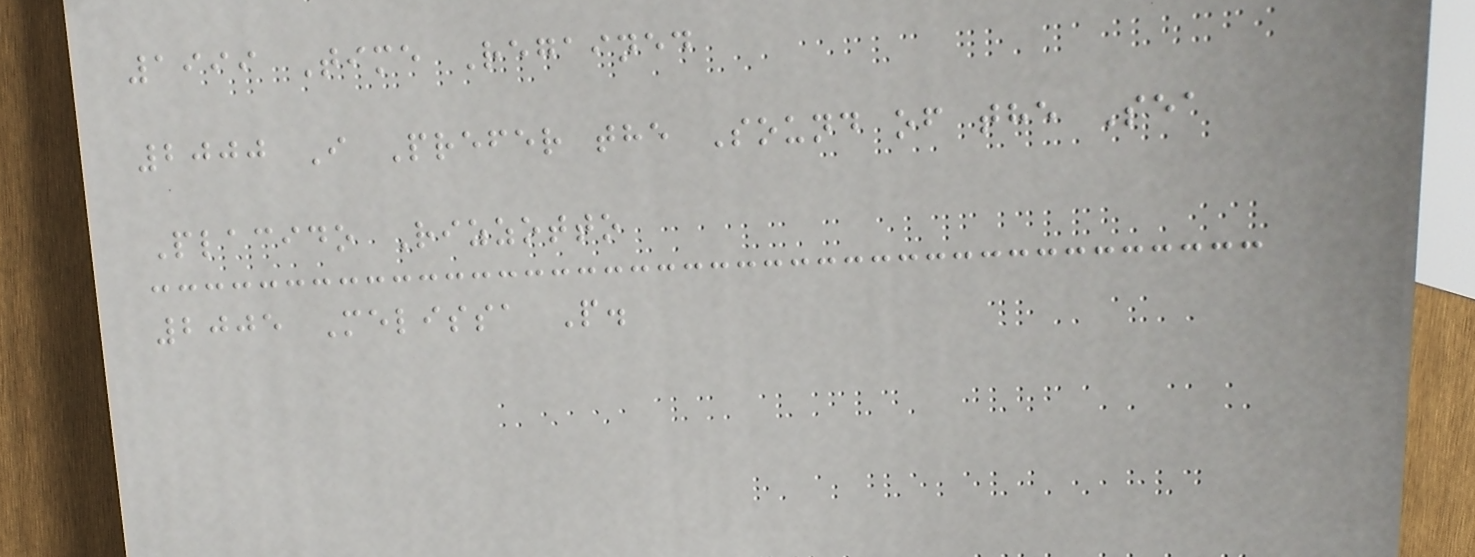1999 Time Regained
2000 I Prefer the Sound of the Sea
Placido Rizzotto
2005 Melissa P.
